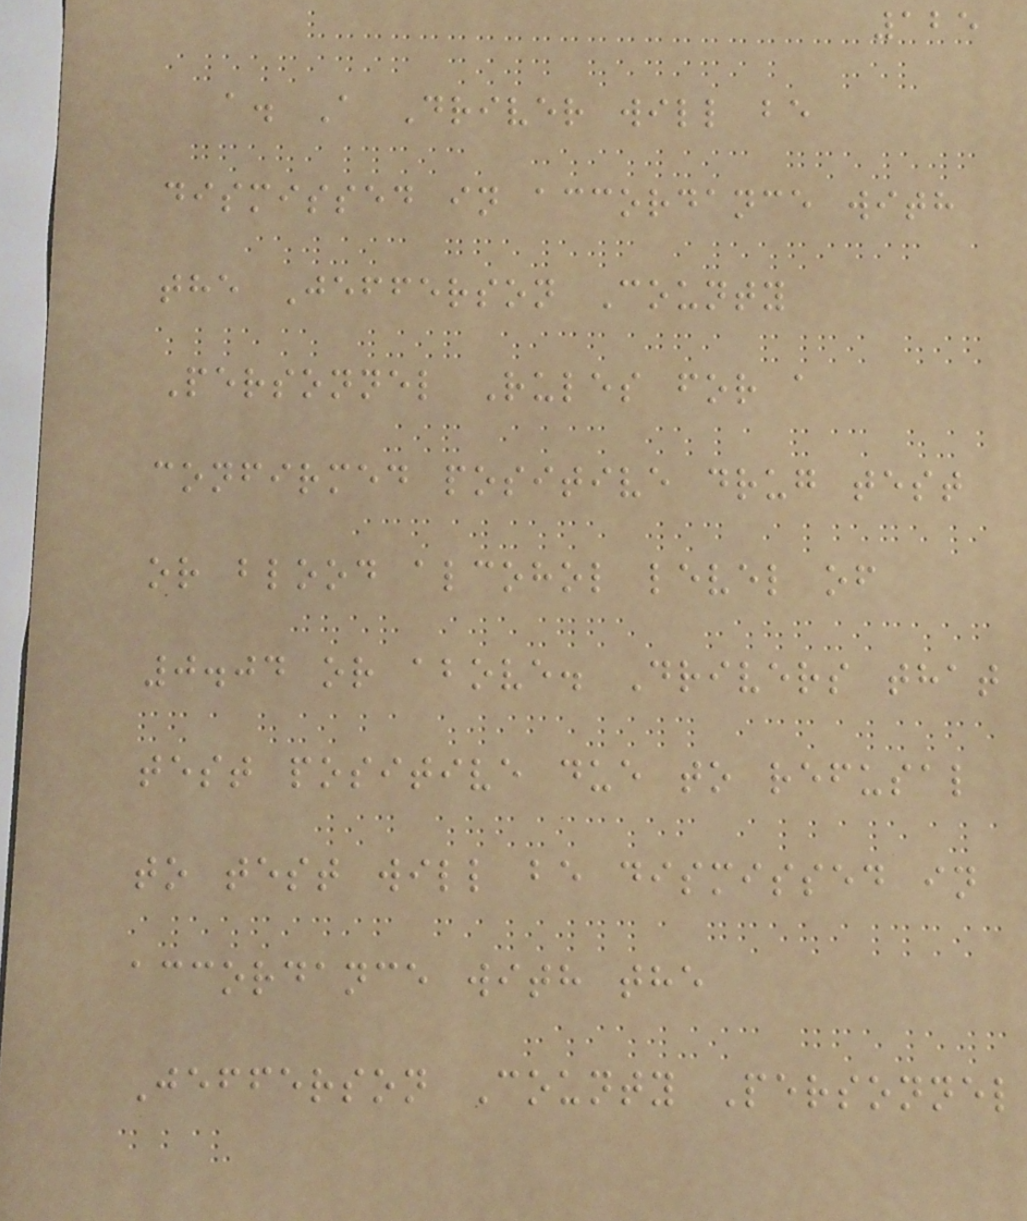125
a. A Driver will be
dismissed in accordance with
the Jefferson County
Personnel Rules for a
confirmed positive drug test
or blood alcohol level of
0.04 or above. Drivers that
test positive due to refusal
to test will be dismissed in
accordance with the
Jefferson County Personnel
